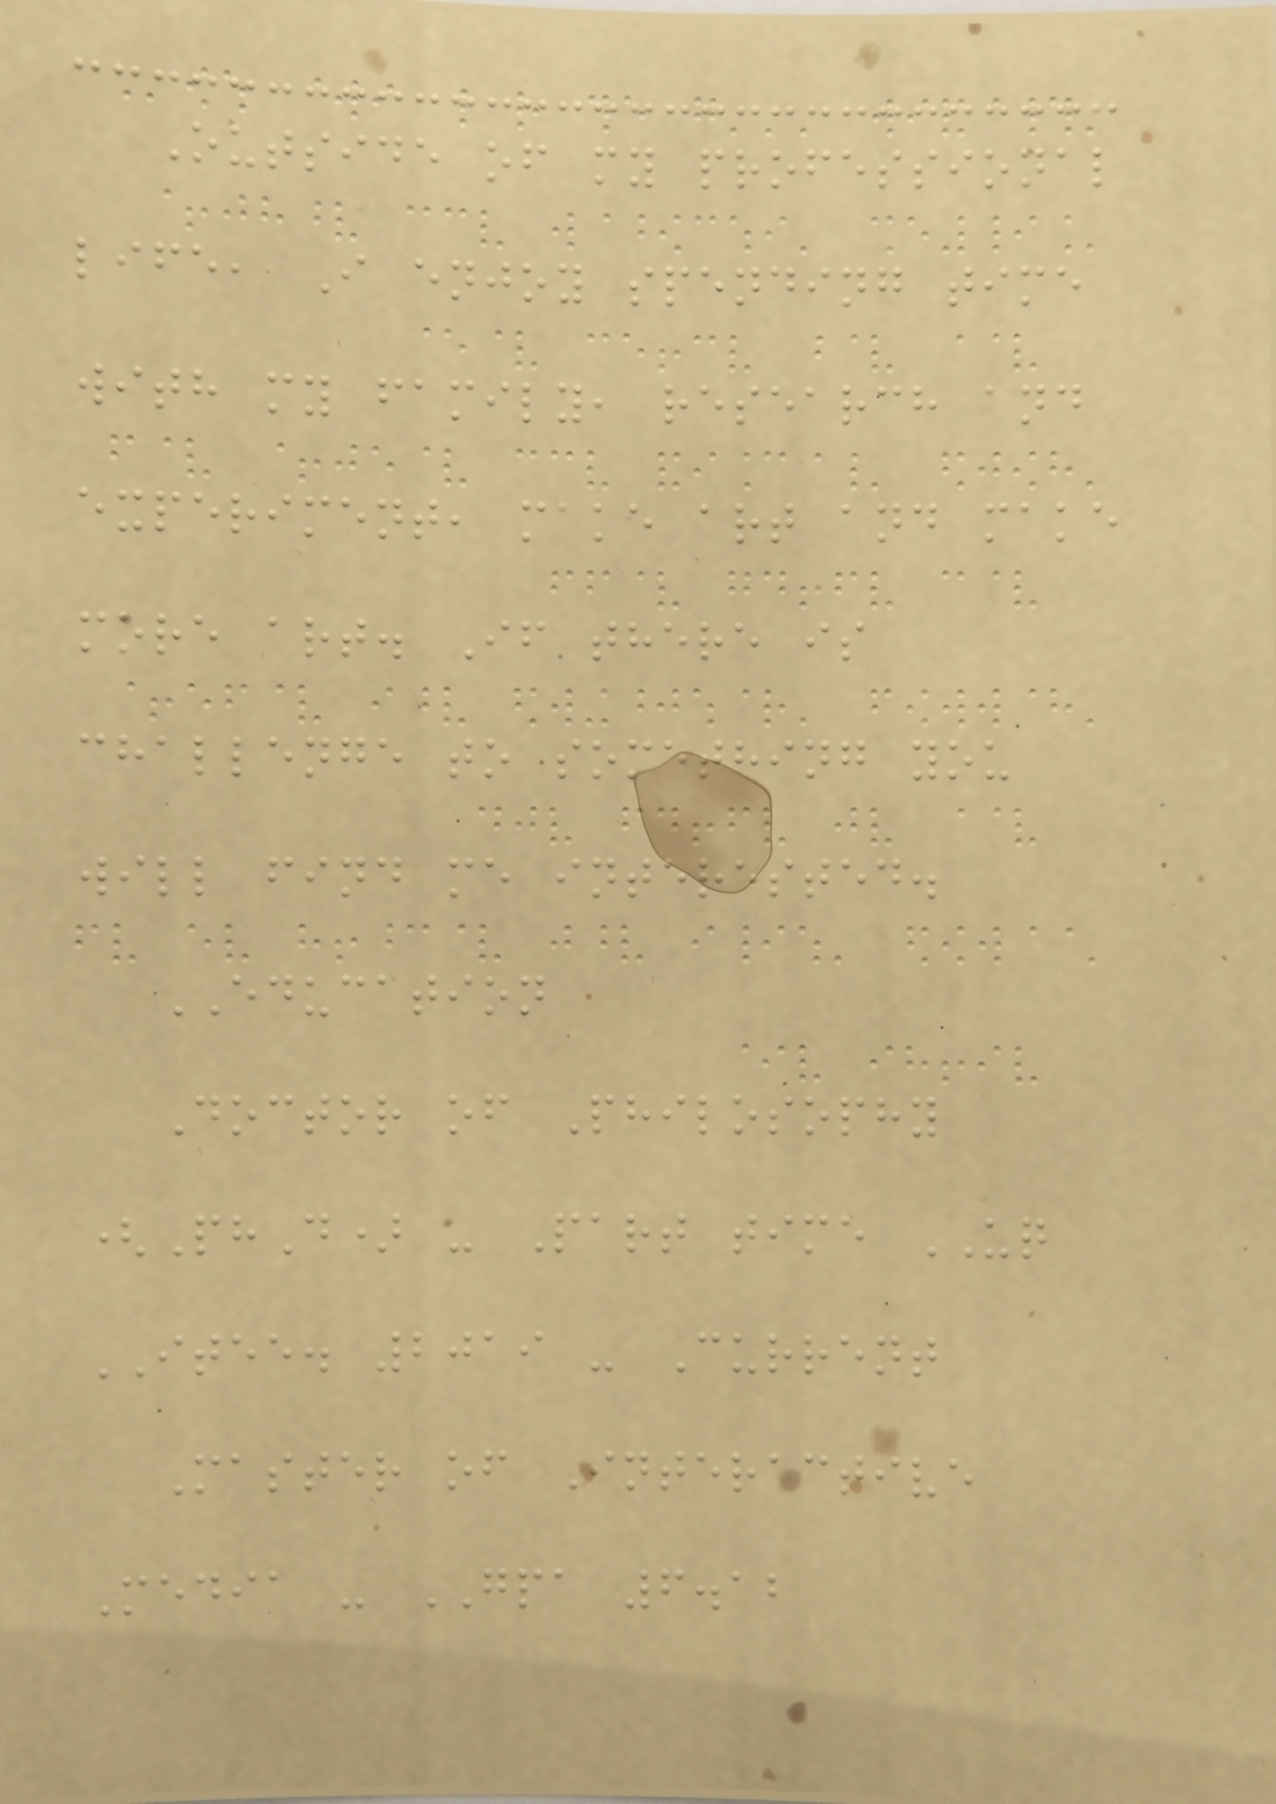Outside of my professional
life, I enjoy spending time
with my family, research and
experiment, make art and make
more art. If there is
challenge to something you
will find me interested.
EDUCATION
Doctor of Philosophy
(PhD) - Part time UQ
ITEE. 2019 - Current
Master of Interactive
Media - GPA 6.12
